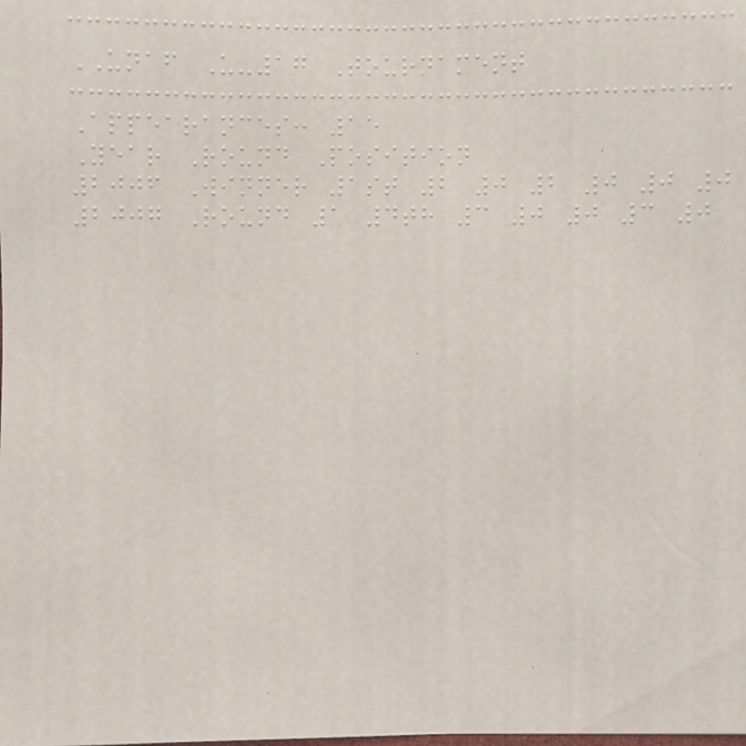UNAF U-17 Tournament
Appearances: 15
Year Round Position
2006 Winner 1st 2 0 2 0 0 0
2007 Round 1 4th 3 0 0 3 0
